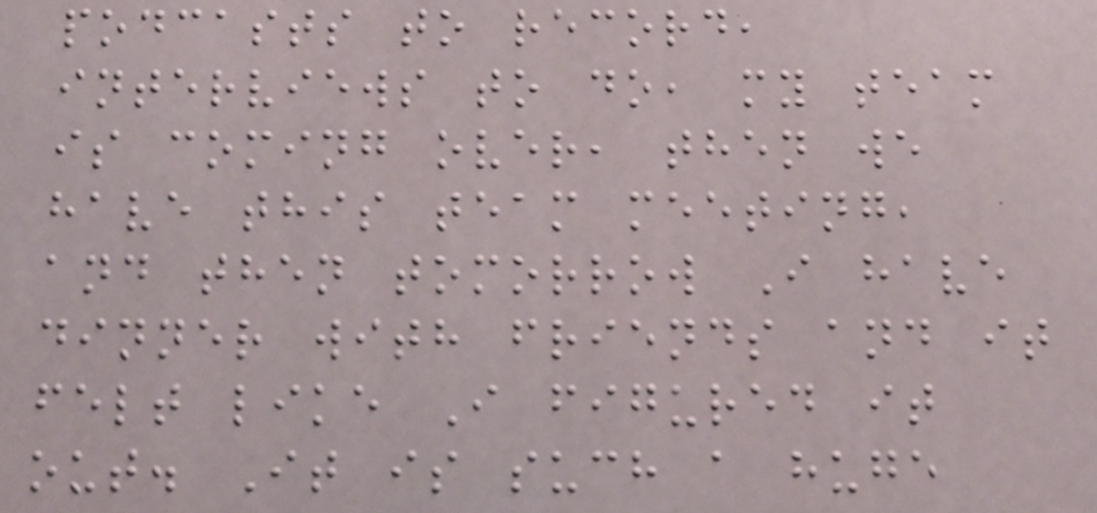podcasts to record,
interviews to do, my team
is coming over, then we
have this team meeting,
and then tomorrow I have
dinner with friends and it
felt like I figured it
out. It is such a huge
